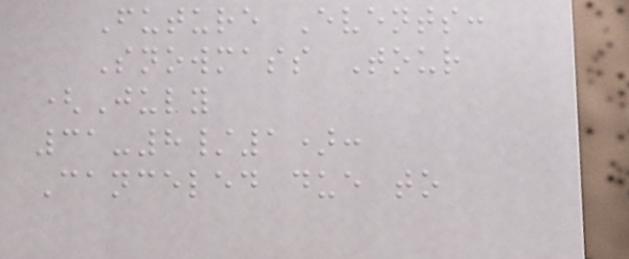Future Events:
Snowmass Tour
(July
31-8/1):
Canceled due to
